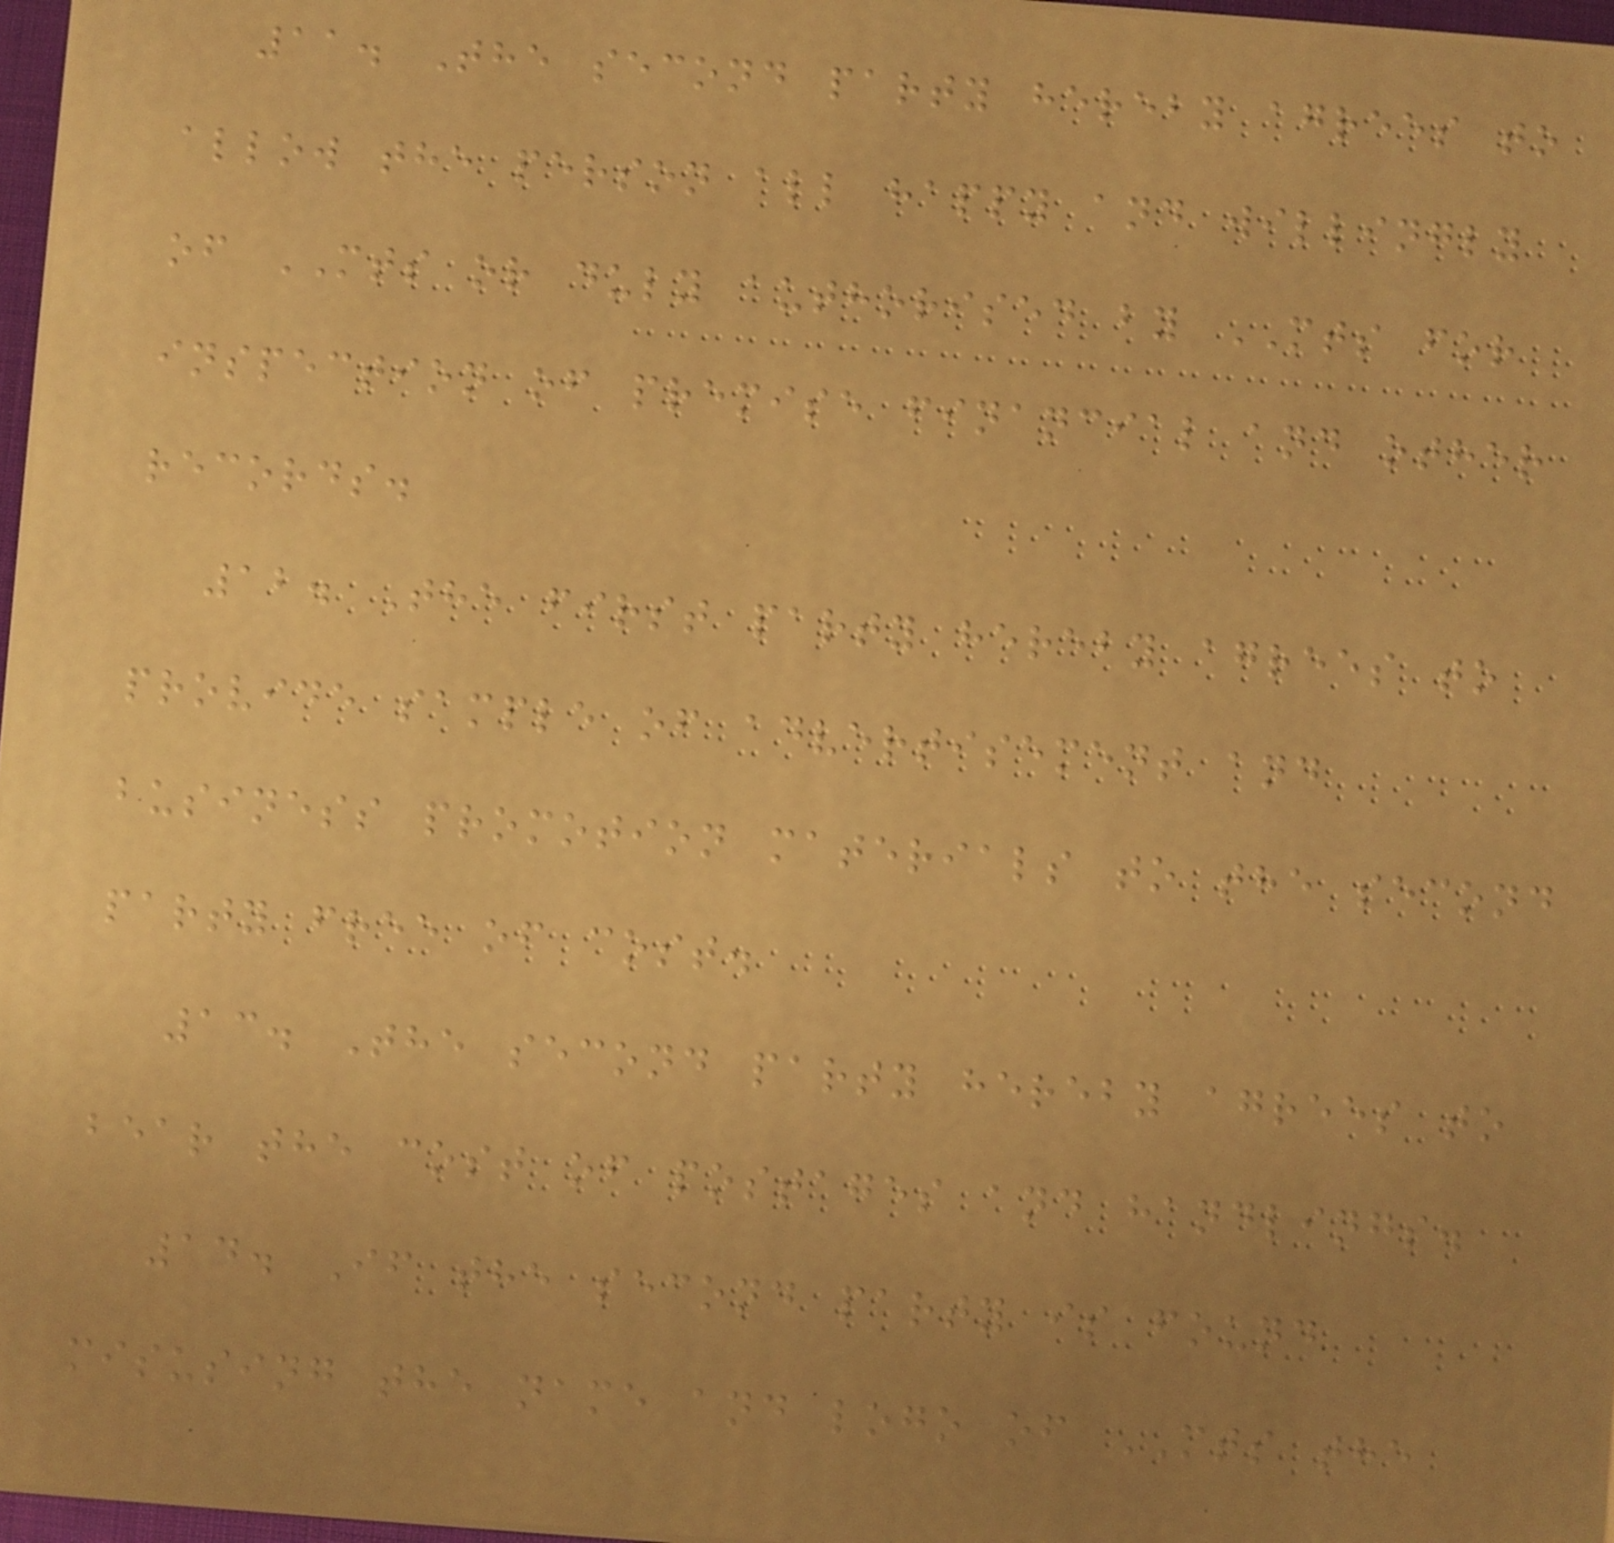11. The second party hereby agrees to
allow the person all happy and willingly
of MTS or duly authorised by MTS for
inspection of premise financial and other
records.
12. The first party hereby agrees to
provide sample of advertisement and
business promotion materials to the second
party free of cost.
13. The second party hereby agrees to
bear the cost of postages and handlings.
14. If the second party is found
misusing the name and logo of MTS the
